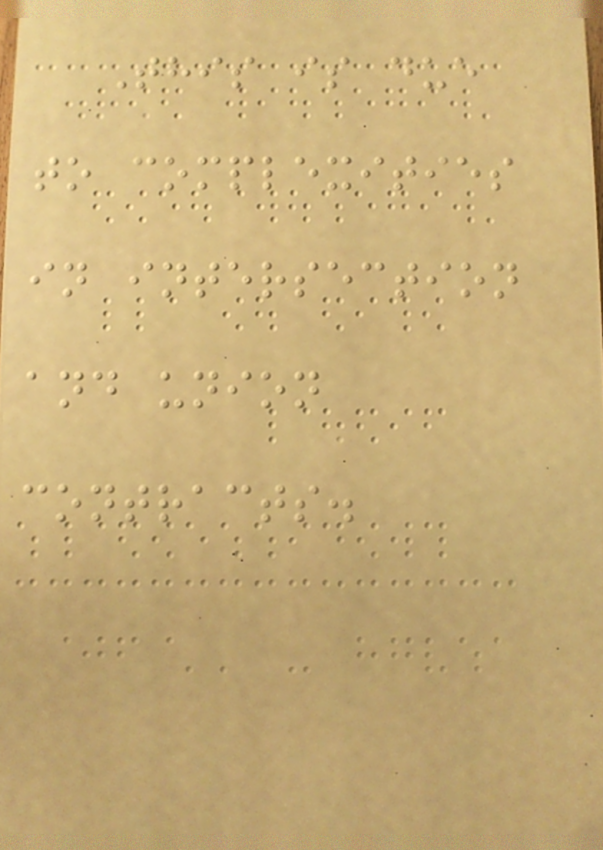This is due
to complexities
in intersection
and union
contracts.
